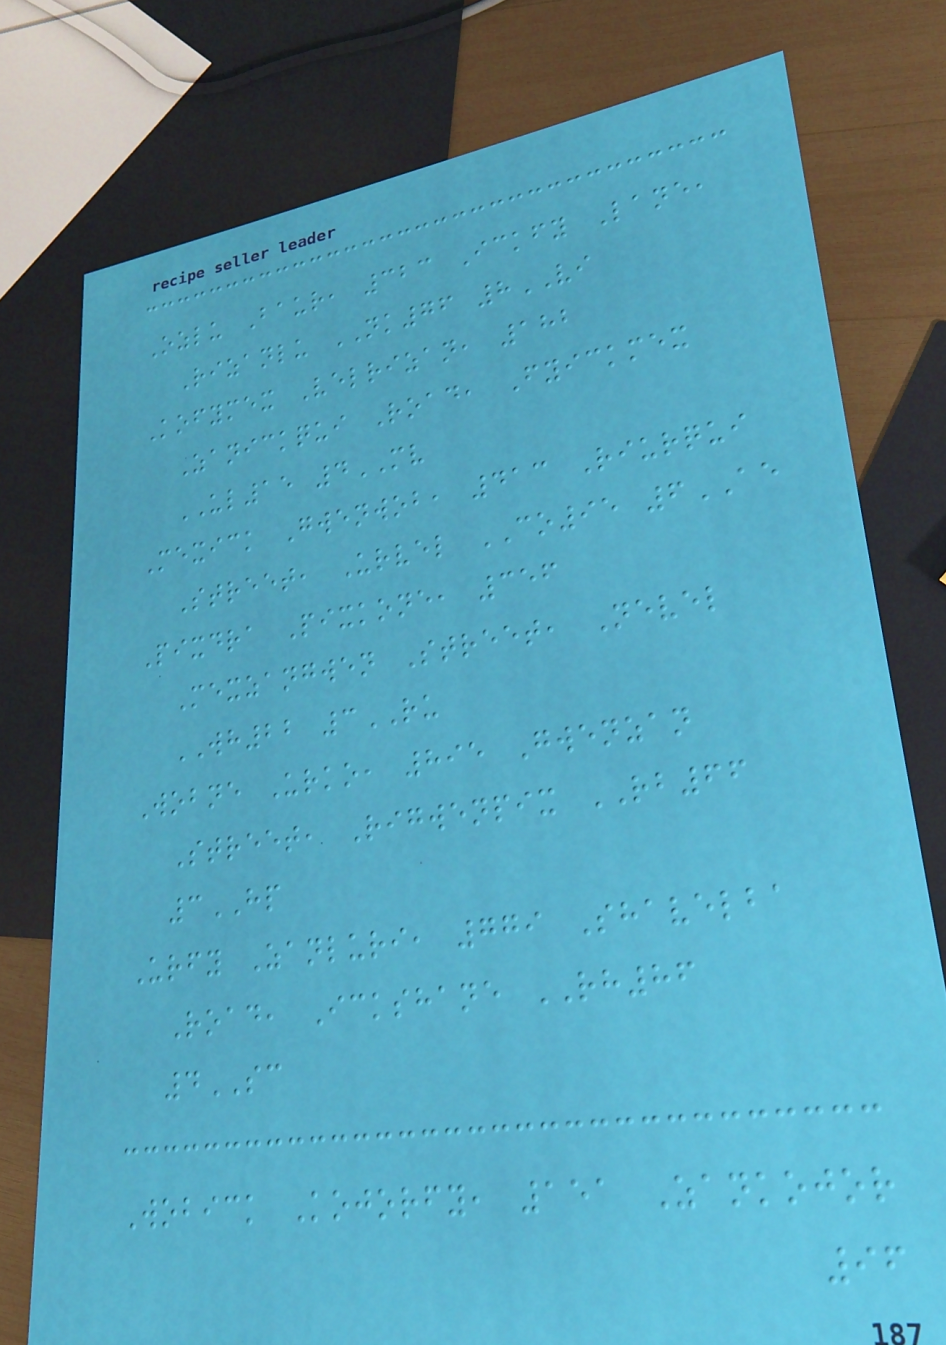Ozlu Baur, 323 Ickfy Lane,
Rizanlu NK76 8VI
Kofymex Velrizan, 182
Zanickqui Road, Fyickmex
UL15 4MV
Mexick Gwenwob, 413 Riurqui
Street, Urvel CO95 6AE
Pixdra Pixkone, 356
Mexzangwen Street, Nevel
WH22 3RU
Wobne Urko, 895 Gwenzan
Street, Rigwenpix RB66
3HP
Urfy Zanluri, 779 Shavelba
Road, Ickshane RH86
4SC
Wobick Kojorfy, 151 Zankojor
96
